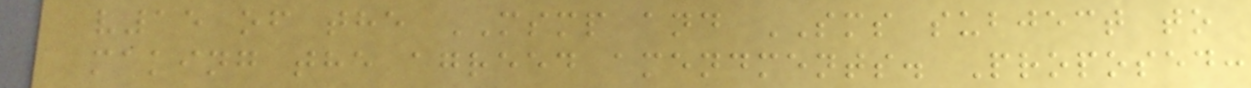v15 of the MSMP and SMS subject to
making the agreed amendments. Proposed:
